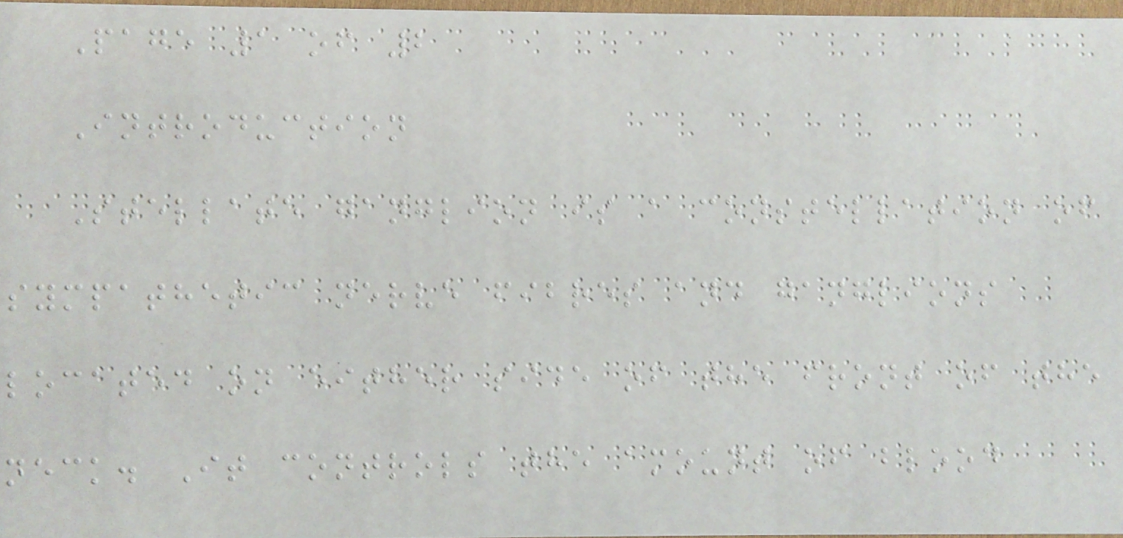Page 1 of 2
Introduction
Stellate ganglion is a constellation of
sympathetic nerve fibres and ganglions
located on either side of the front of the
neck. It controls the amount of blood
